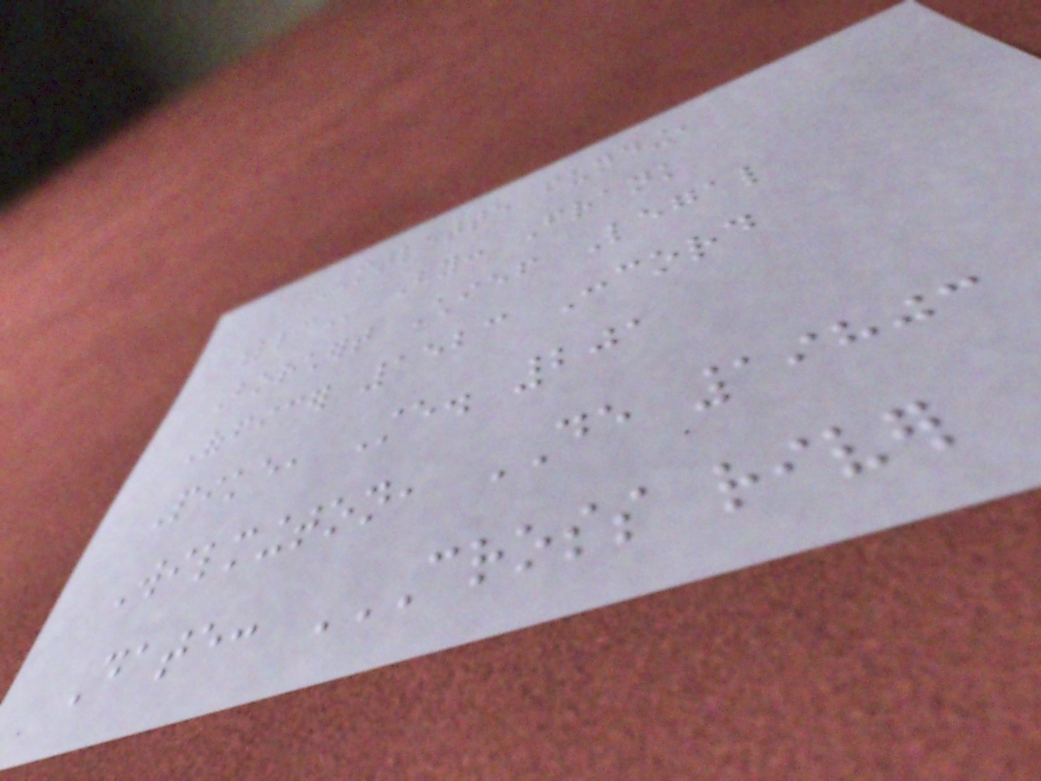MARLETTE FUNDING,
LLC By: Frank
Borchert Chief Legal
Officer 1523 Concord
Pike, Ste. 201
Wilmington, DE 19803
Date: CROSS RIVER
